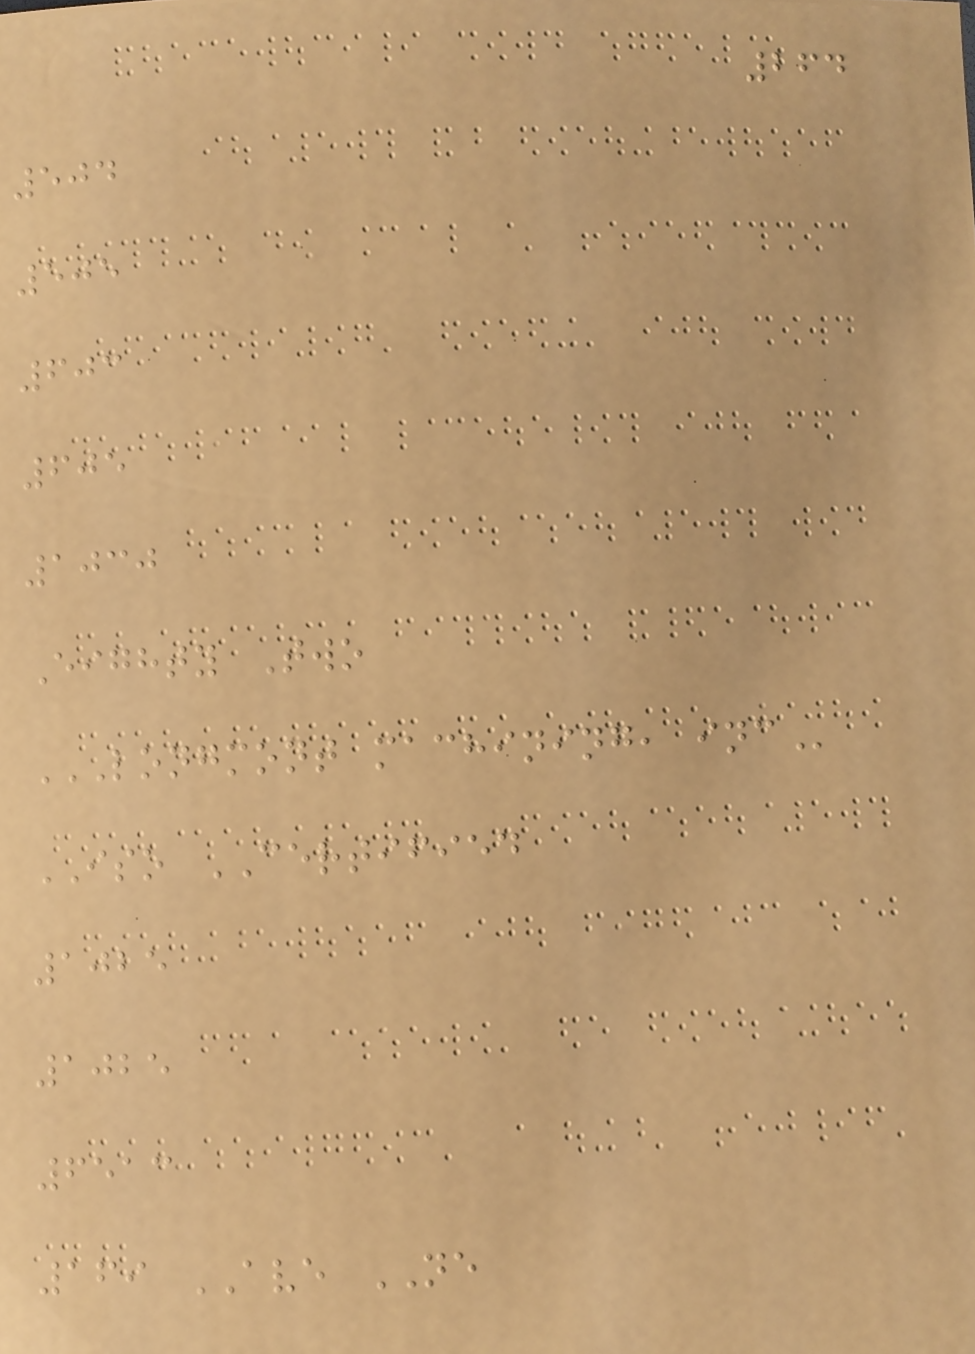264
504
505
603
605
1030
Eighty Two
LONGMONT MACHINING, INC
ISO CERTIFIED
1025
1025
6513
169 AVE NE
